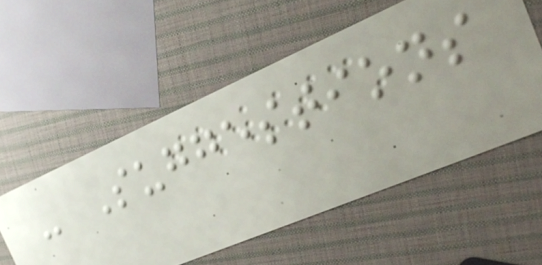- Suggestions
